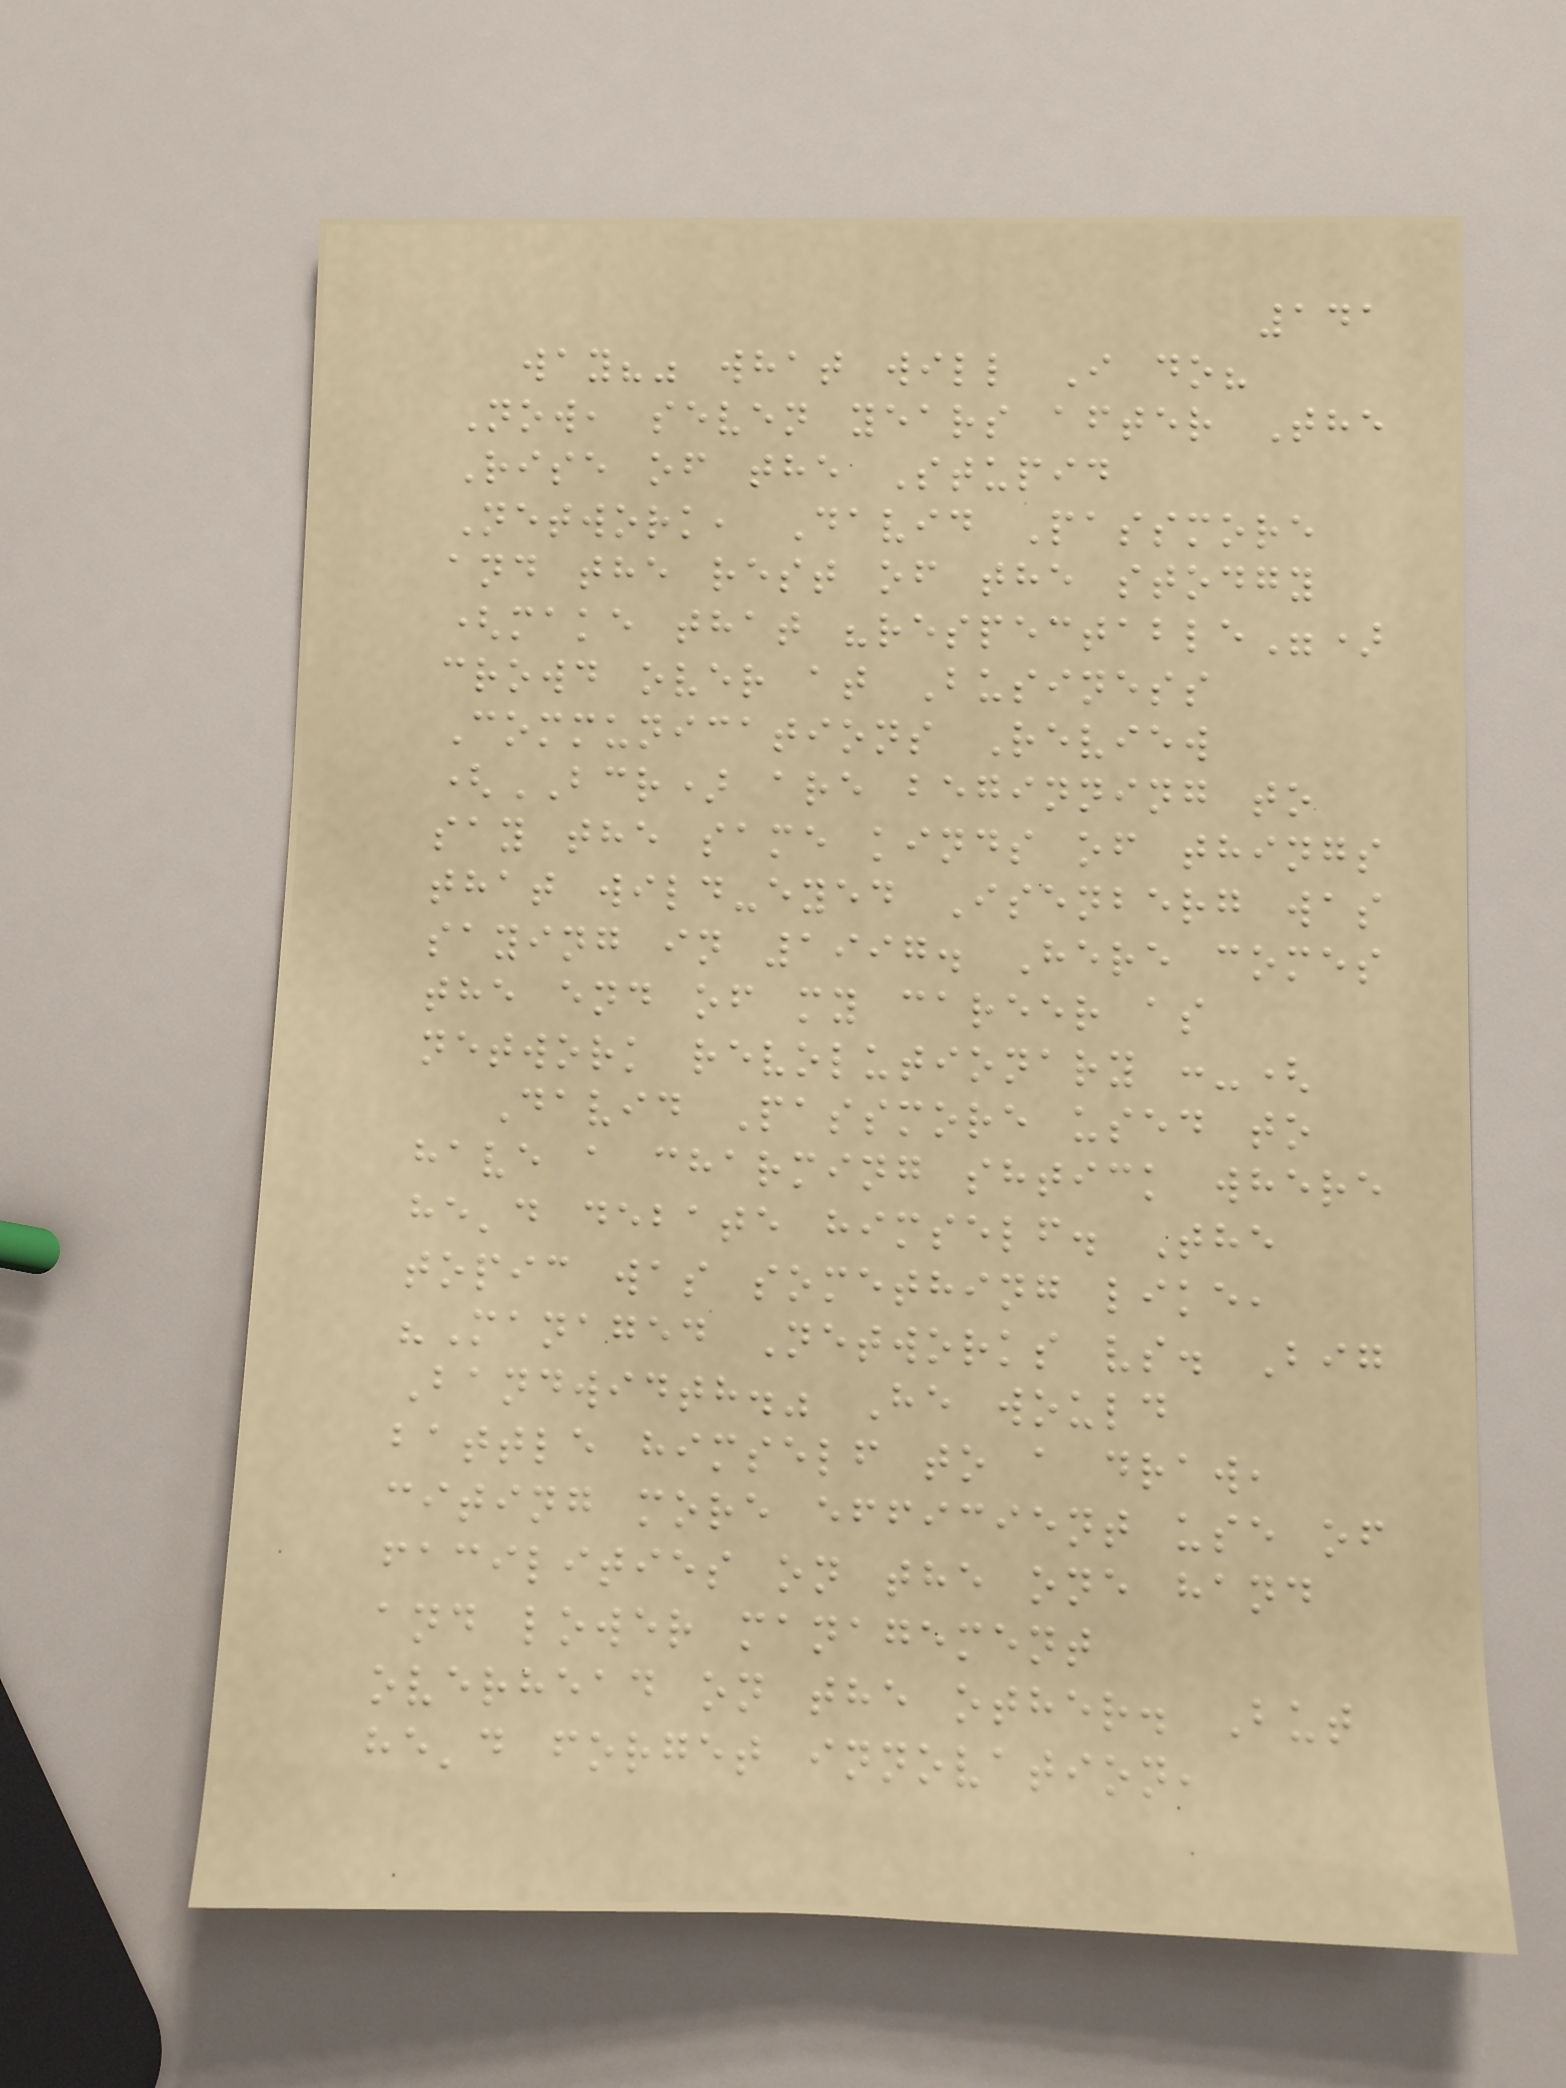141
way?" what will I do?
Now, seven years after The
Rise of the Stupid
Network, David Passmore
and the rest of the stodgy
(make that "respectable")
crowd over at Business
Communications Review
(BCR) are beginning to
say the same kinds of things
that wild-eyed Isenberg was
saying in 1997. Here comes
the end of my career as
network revolutionary :-(
David Passmore used to
have a charming shtick where
he'd debate himself. The
topic was something like,
"Managed Networks vs. Big
Bandwidth." He would
battle himself to a draw,
citing more efficient use of
facilities on the one hand
and lower management
overhead on the other. But
he'd forget innovation,
